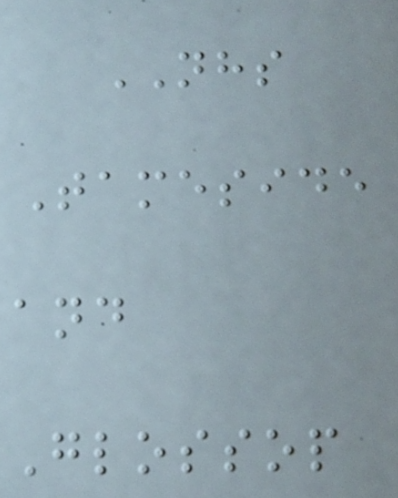NHS
Tameside
and
Glossop
